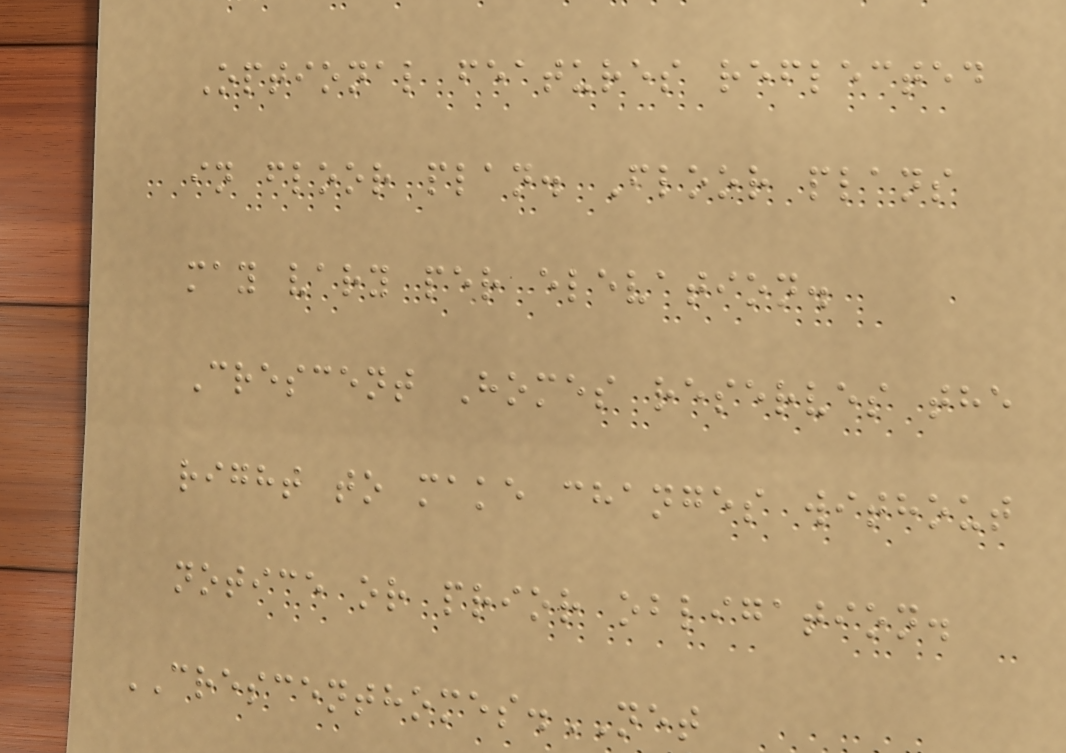Optional features reflected
in floor plan. Floor plans
may vary per elevation.
Crescent Homes reserves the
right to make changes without
notice or prior obligation.
CRESCENTHOMES.NET
